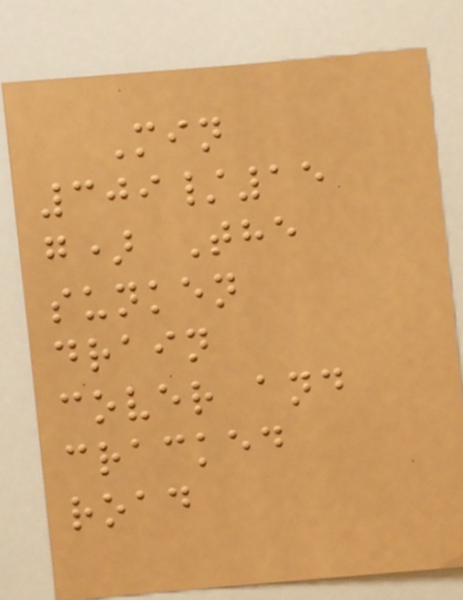Min
309/15
g) The
sunken
drain
cover and
cracked
road
